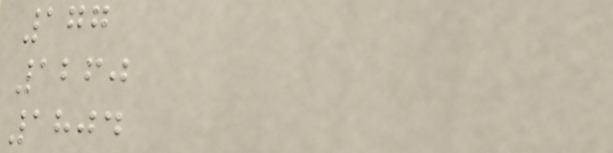177
1260
1804
